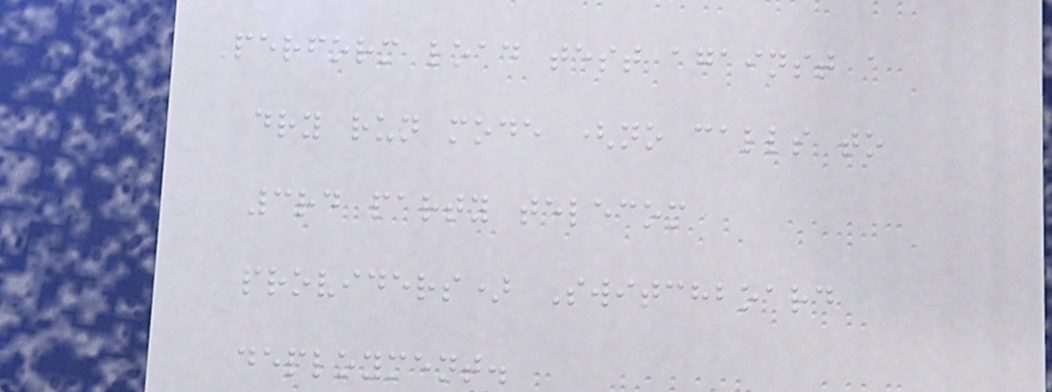Perform load test against a
dry run mode (no calls to
3rd party telecom
providers) Switchboard
deployment.
